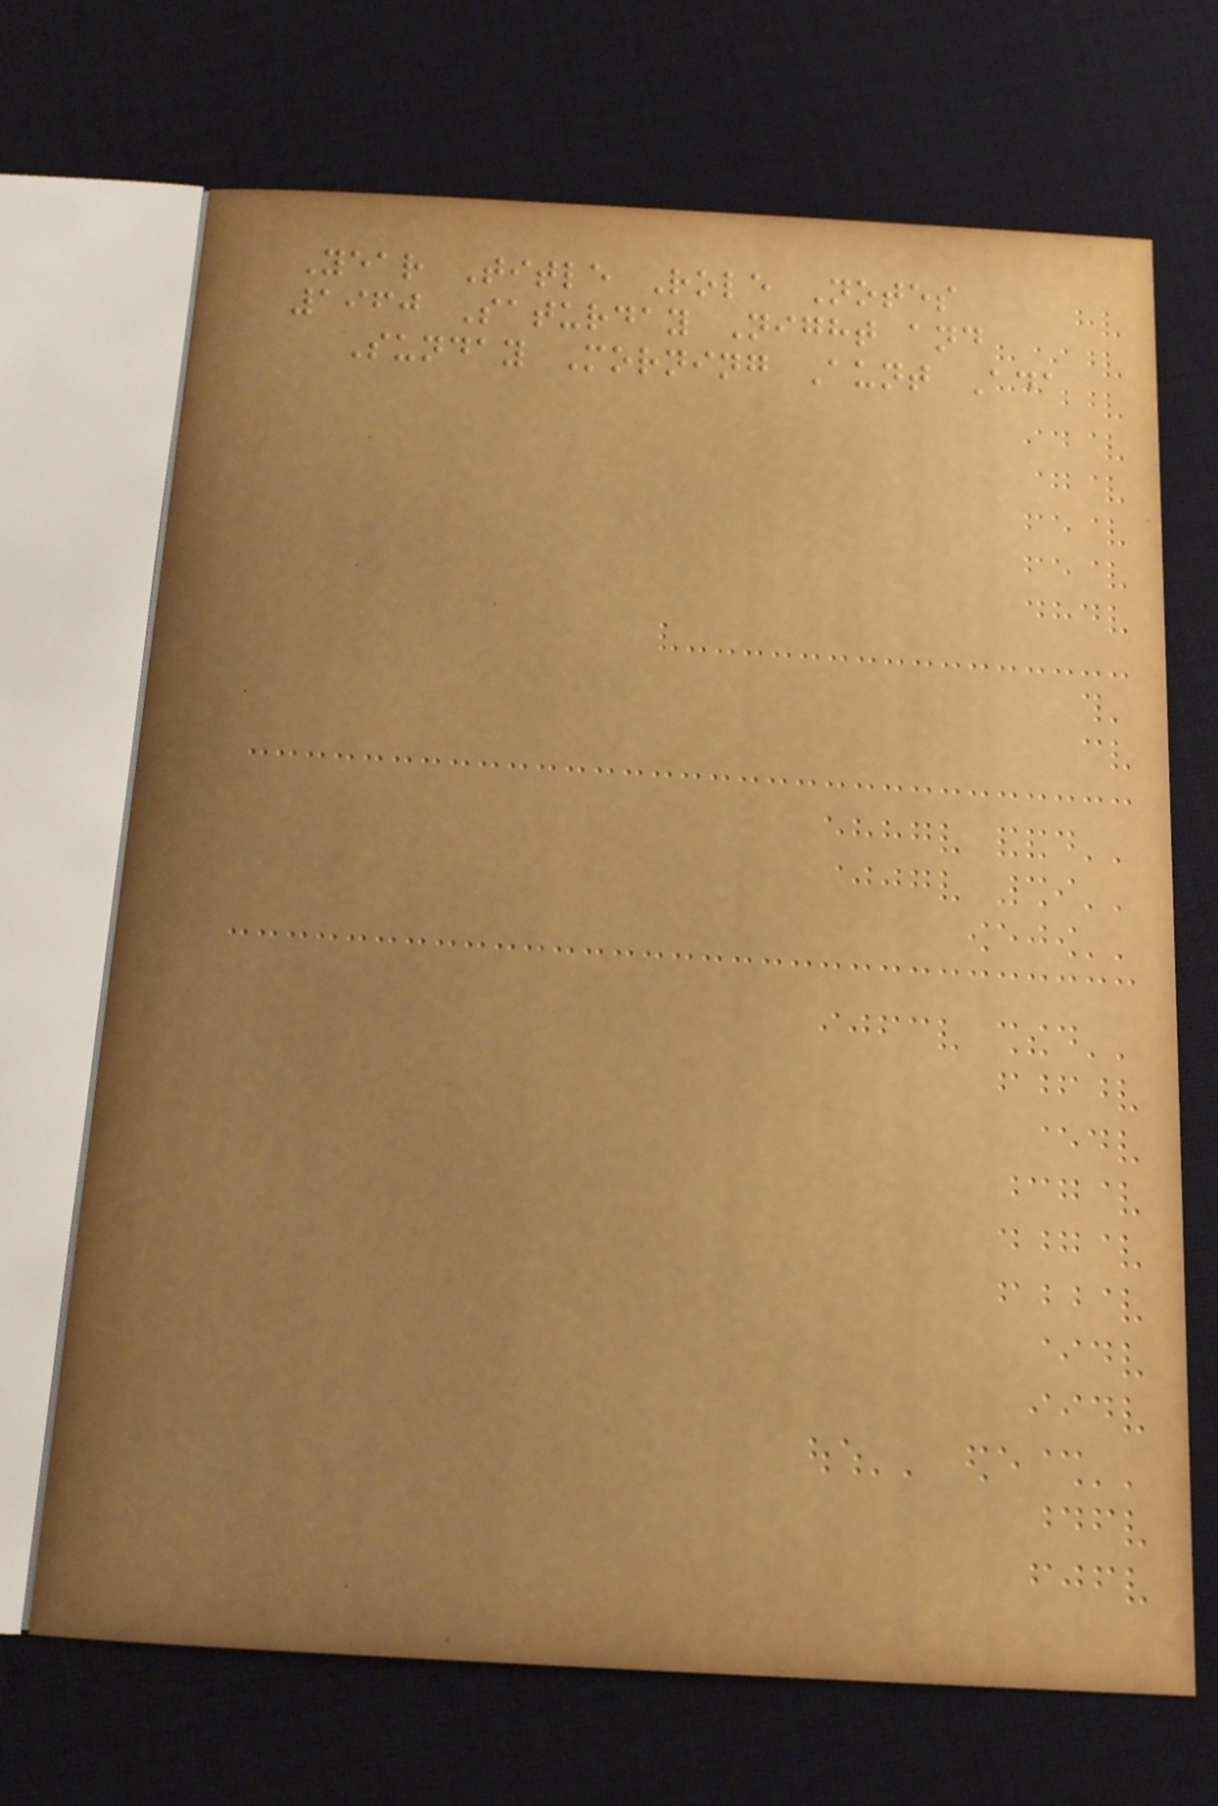Year Title Role Notes
1960 Saturday Night and
Sunday Morning Aunt Ada
